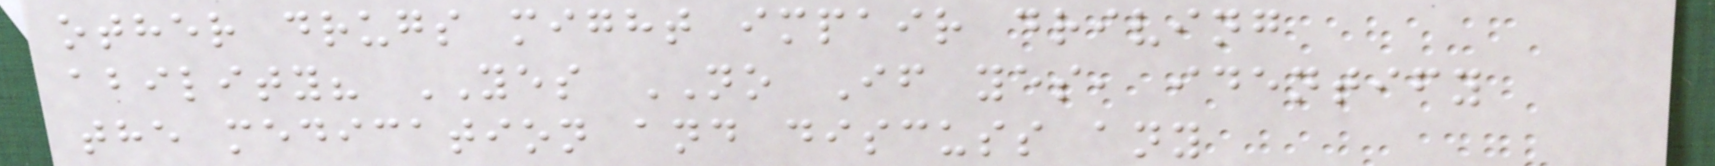other drugs might impair driving
ability? YES NO If yes, identify
the medication and discuss any
